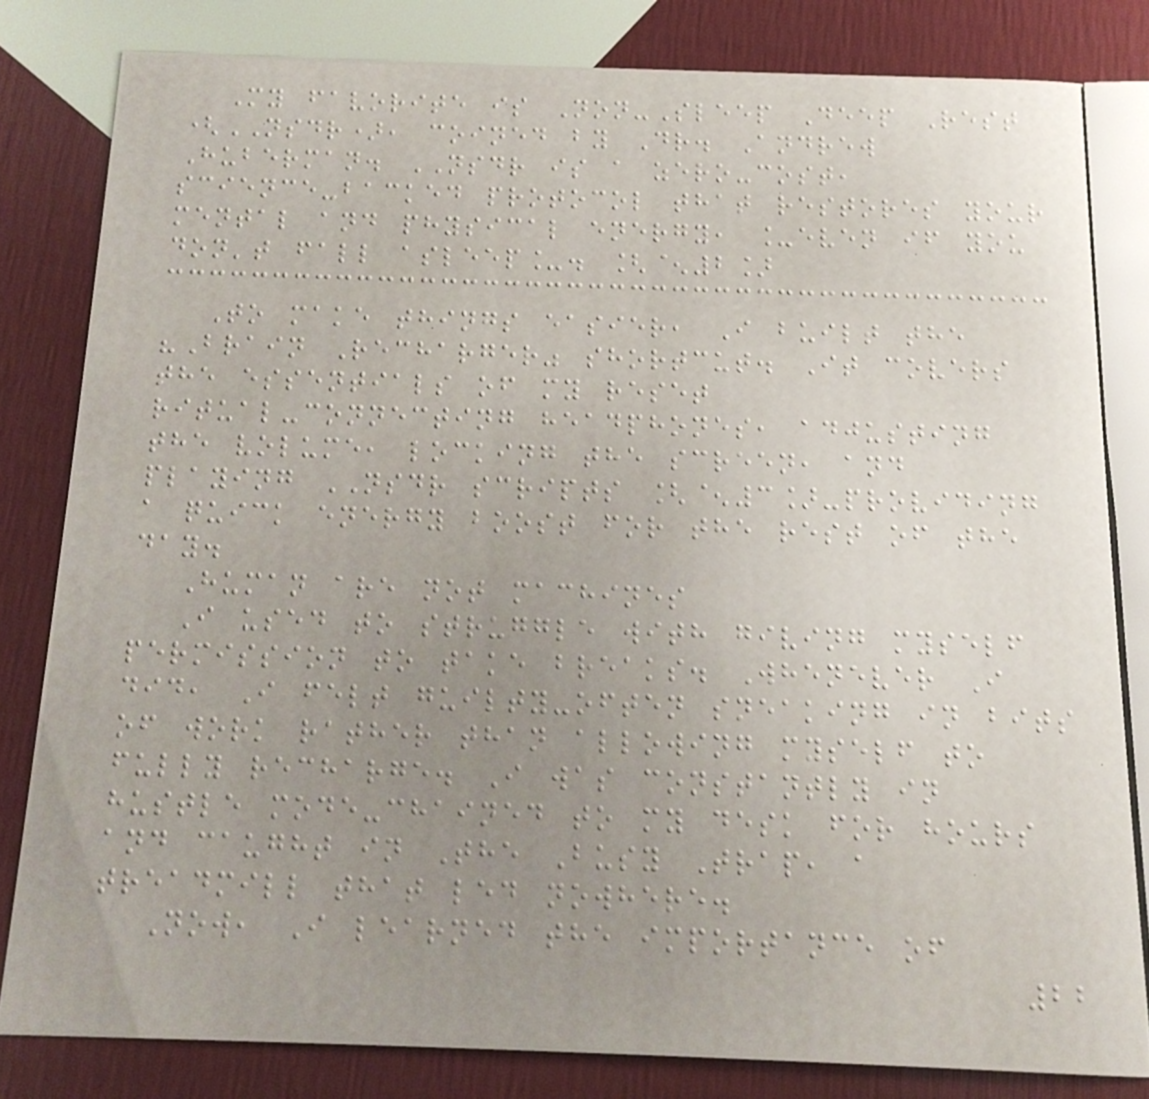My favorite is Non-Sleep Deep Rest
(NSDR), coined by Dr. Andrew
Huberman. NSDR is a zero-cost,
science-backed protocol that restores your
mental and physical energy, _even if you
don't fall asleep_. [^2]
To make things easier, I built the
"Brain Recharger" shortcut. It covers
the essentials of my reset
ritual-connecting headphones, adjusting
the volume, locking the screen, and
playing NSDR scripts [^3]-providing
a quick energy boost for the rest of the
day.
Human are not machines
I used to struggle with giving myself
permission to take breaks. Whenever I
did, I felt guilty-often sneaking in bits
of work rather than allowing myself to
fully recharge. I was constantly in
hustle mode-chained to my desk for hours
and caught in The Busy Trap, a
treadmill that led nowhere.
Now, I learned the importance of
22
